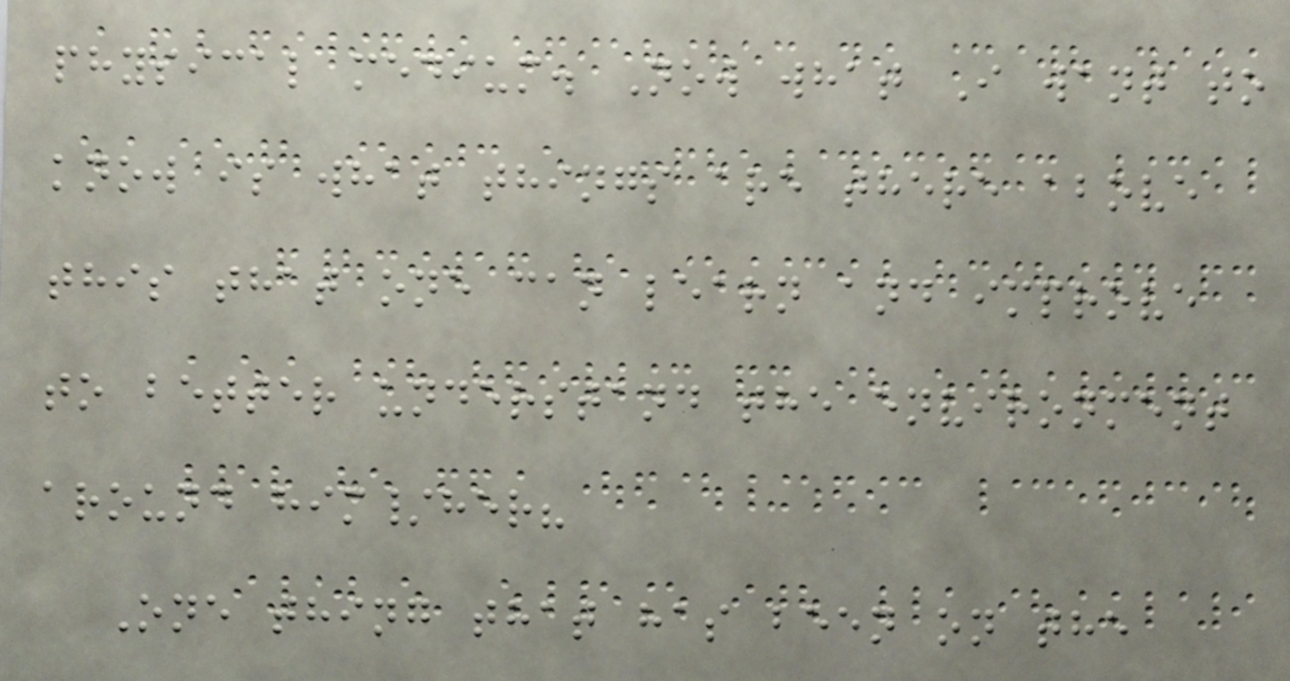physical medium. Now what I want to
know is what things are there above
this that one can learn and improve
to better understand the environment
around him/her?
One thing that has been on the
